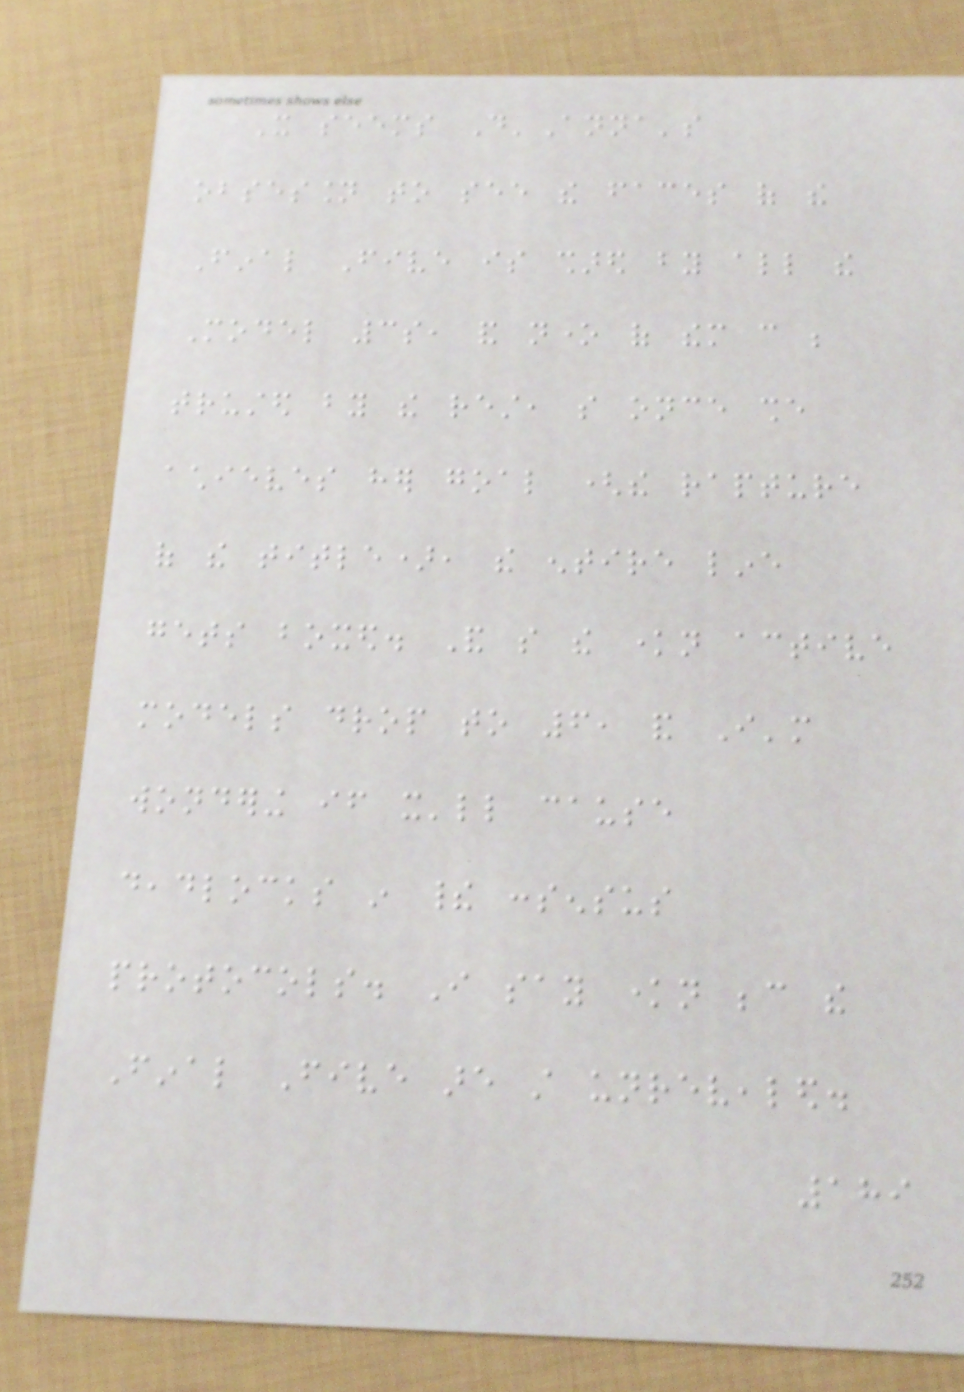It seems D'Anna's
obsession to see the faces of the
Final Five is shared by all the
Model 3s, and none of them can be
trusted by the rest, so once she
achieves her goal (the rapture
of the title), the entire line
gets boxed. And so the known active
models drop to 6, and I'm
wondering if it'll cause
deadlocks in their consensus
protocols. I say known because the
Final Five are still unrevealed.
189
